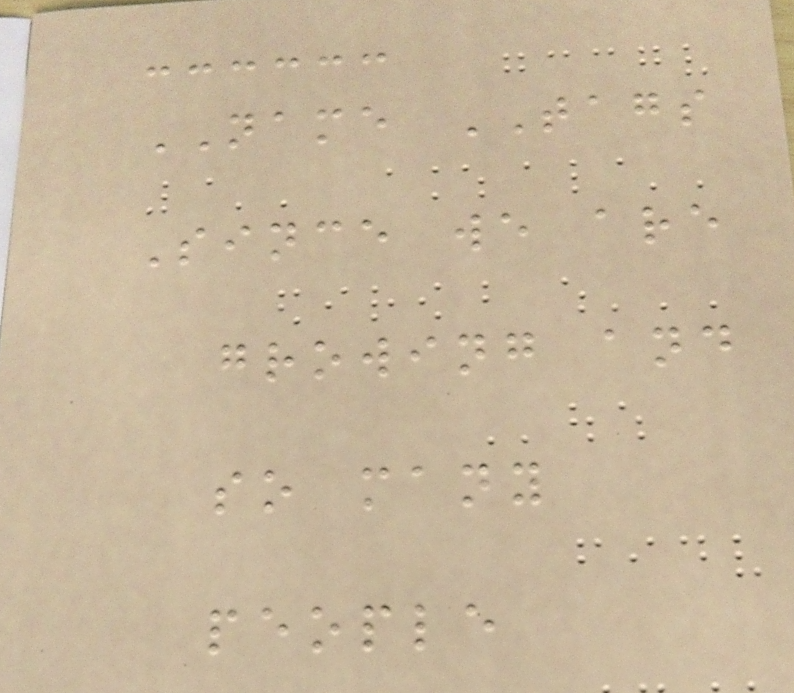NAME TAGS
Since we are
growing and
so many
people
